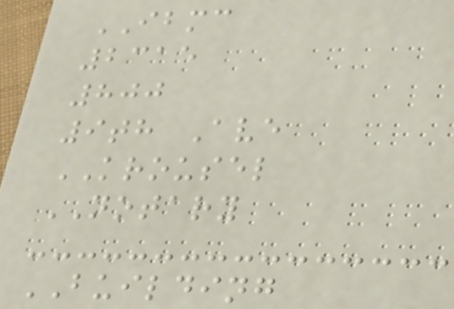IBMC
2315
800
9th Ave
KROUSEL
NOTARY
BUILDING
